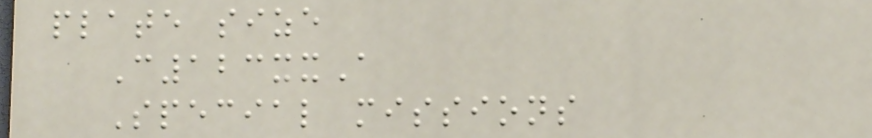plate size
C123xxA
Special missions
